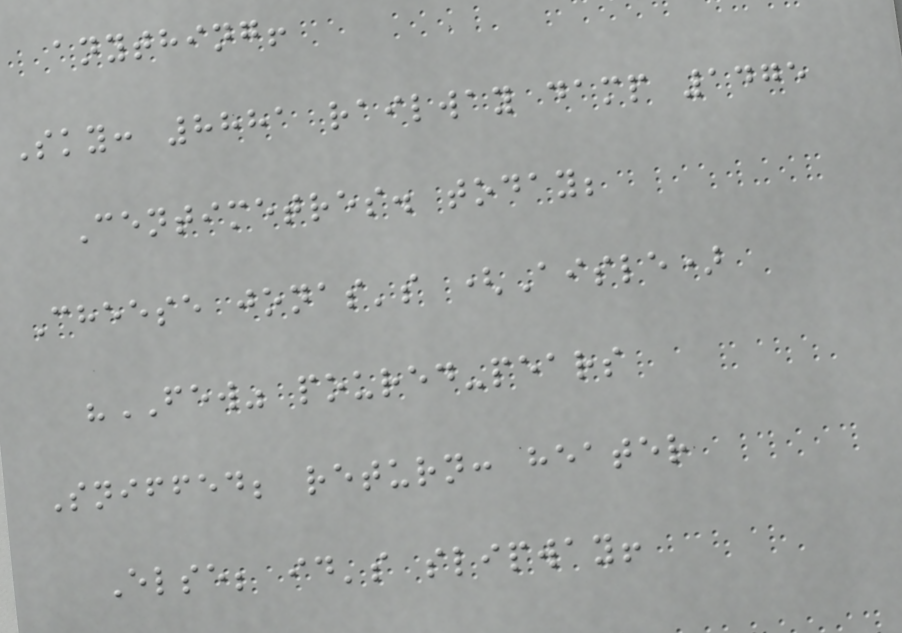anything!
Sky: 8881 railway damp 1475
Centimetres. today;
Cheese jonas's (Aisle)
"FEW" poured-pears
Sniffed; return: heater
Else; id's slipway!
